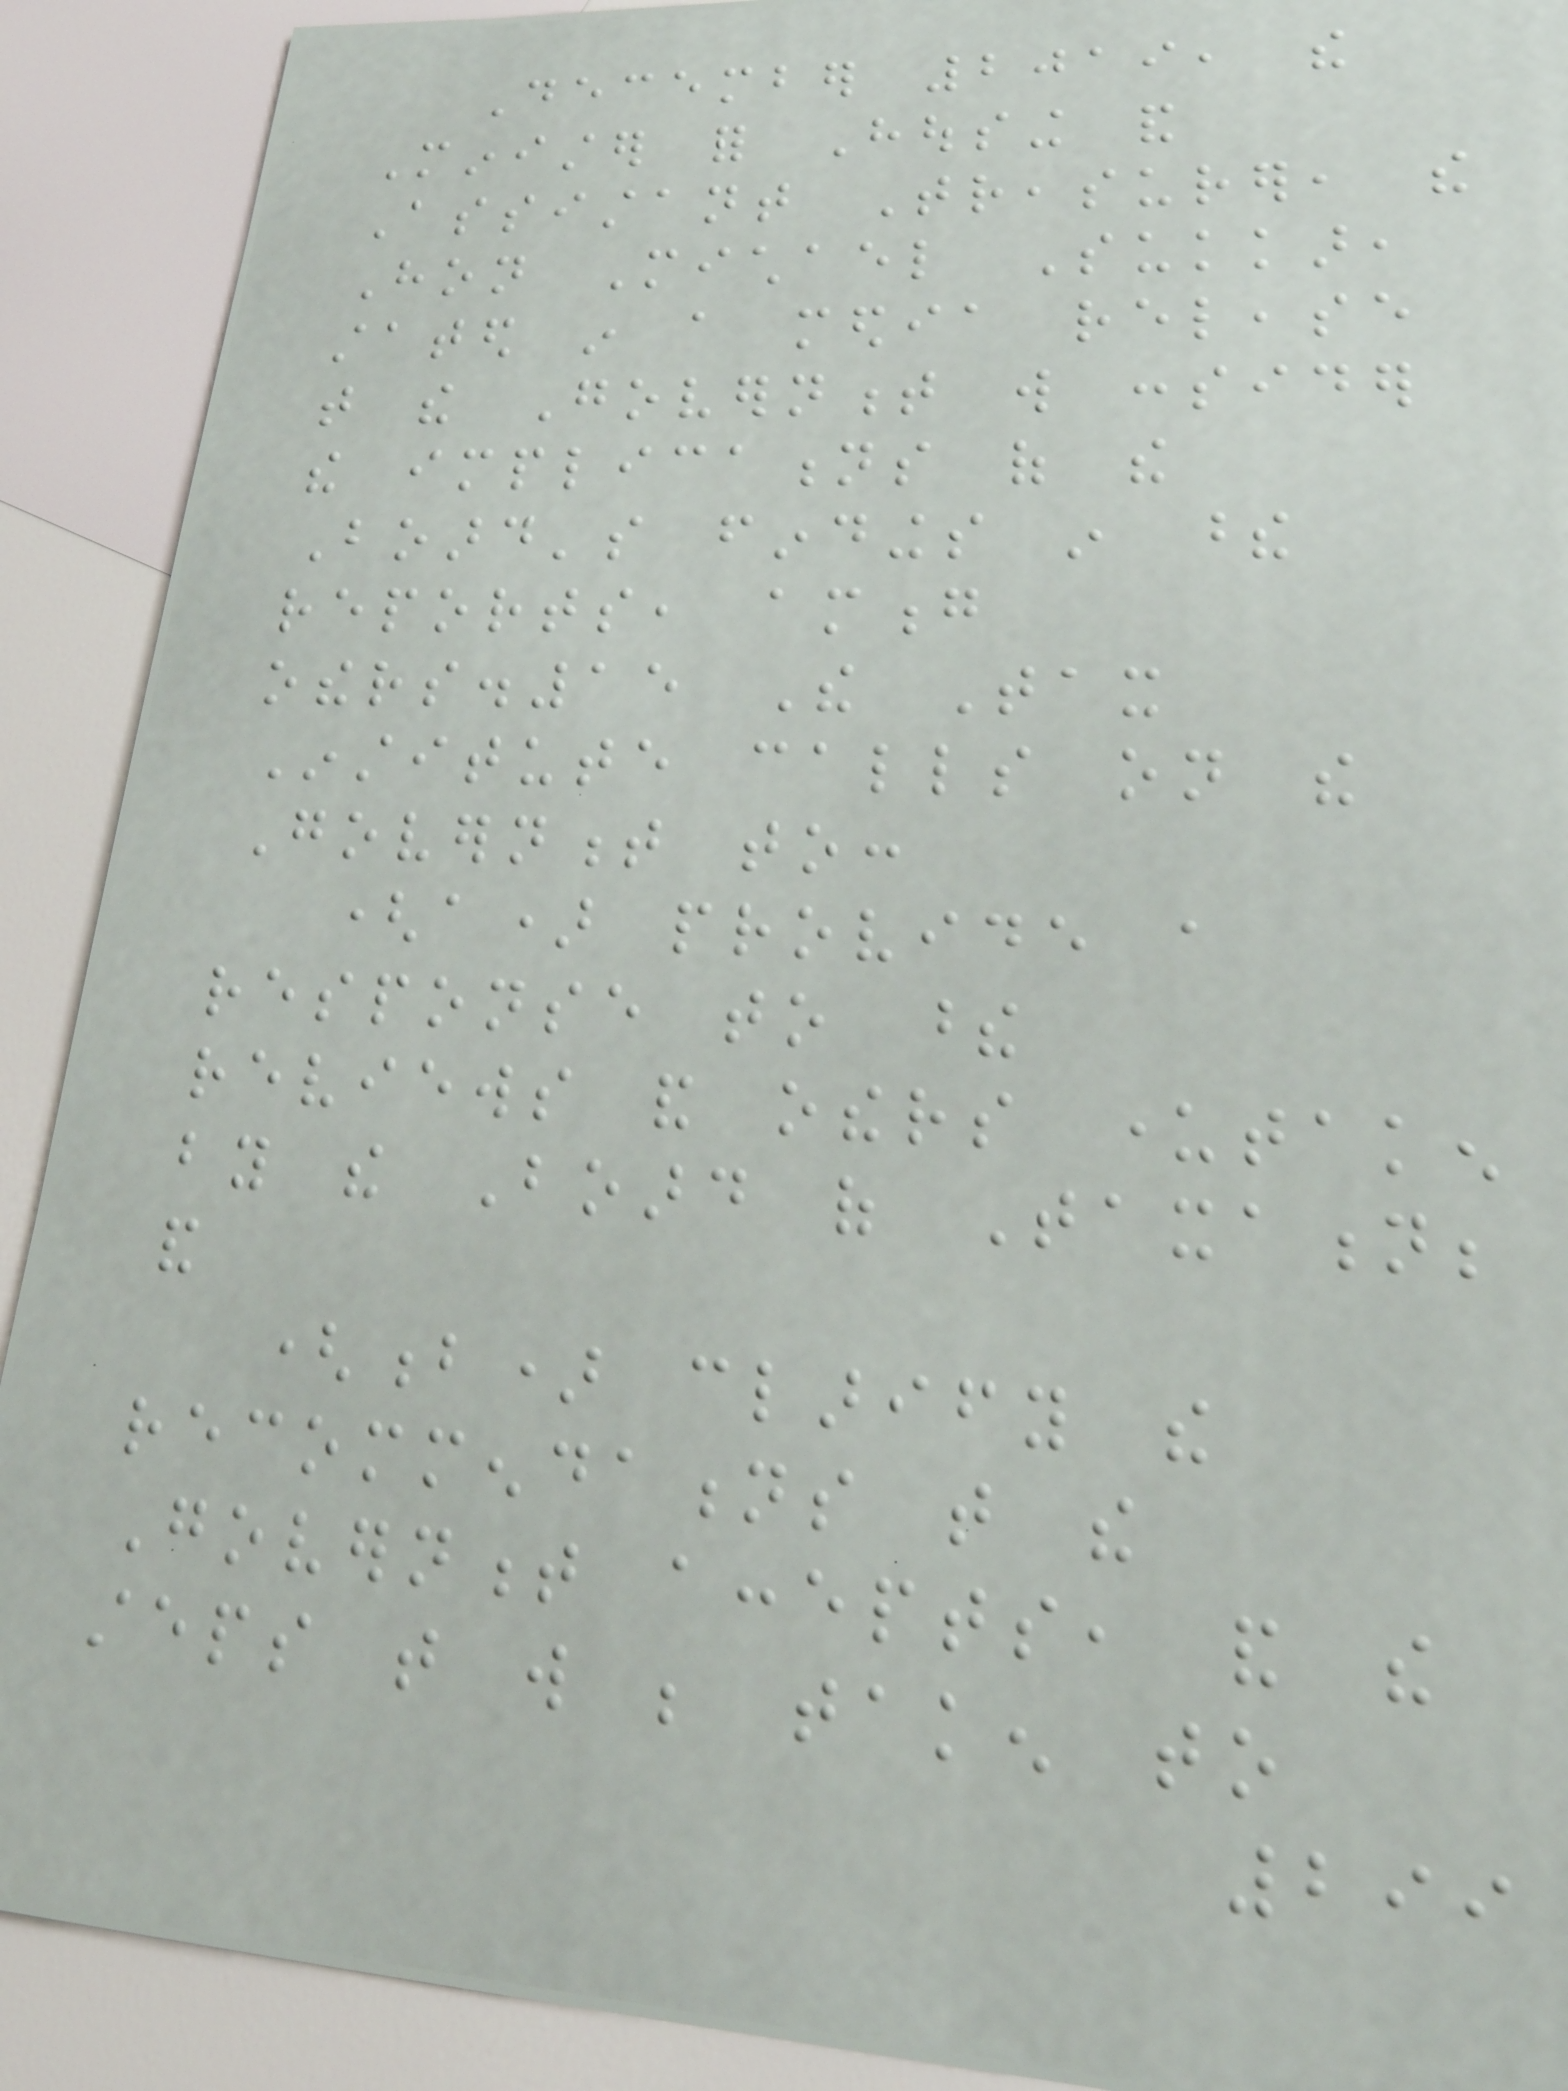December 2019, the
Minister for Housing and
Assistant Treasurer, the
Hon Michael Sukkar,
stated in a media release
that the Government will consider
the implications of the
Board's findings in these
reports, among
others.15 The Tax
Institute calls on the
Government to:
(a) provide a
response to these
reviews and others undertaken
by the Board of Taxation;
and
(b) clarify the
recommendations that the
Government accepts, and the
steps that will be taken to
299
